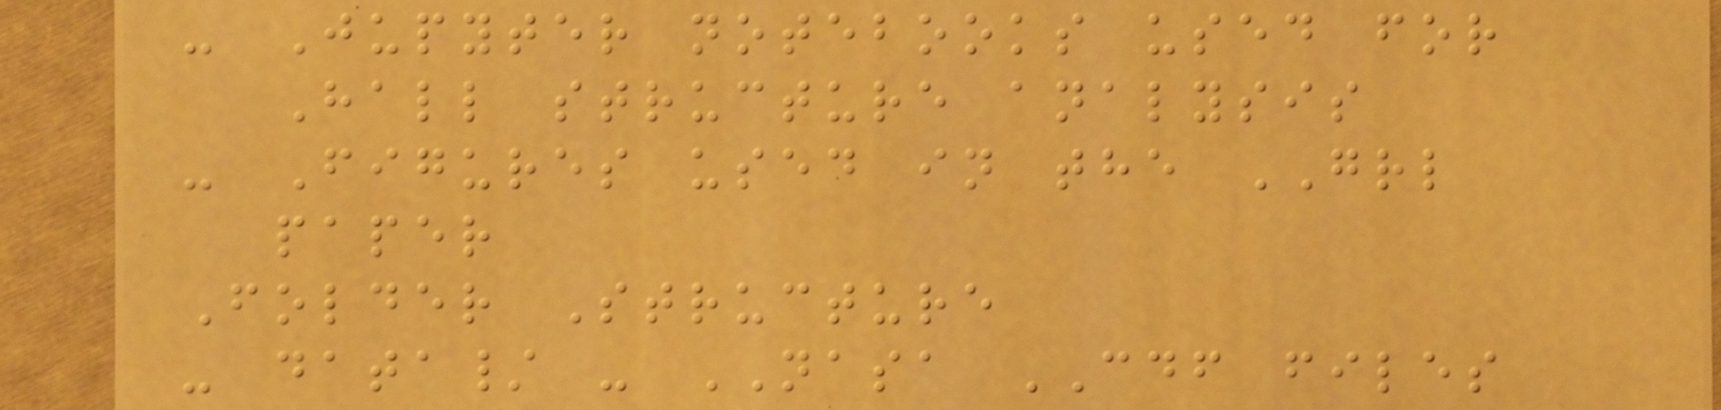- Jupyter notebooks used for
Hall structure analysis
- Figures used in the GRL
paper
Folder Structure
- data/ - NASA CDF files
